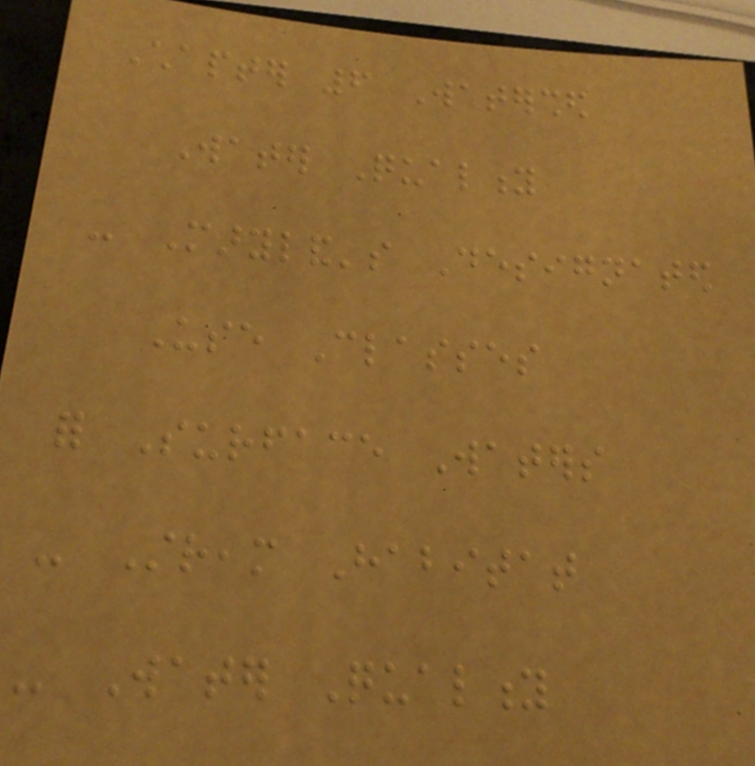Chapter 6 Watershed
Water Quality
- Maryland's Designated
Use Classes
for Surface Waters
- Stream Habitat
- Water Quality
